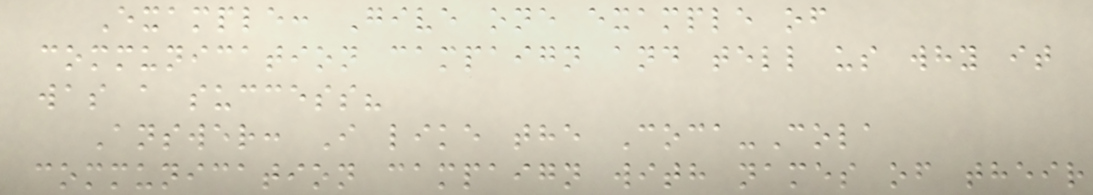Example: Give one example of
communication campaign and tell us why it
was a success?
Answer: I like the Coca-Cola
communication campaign with names of their
